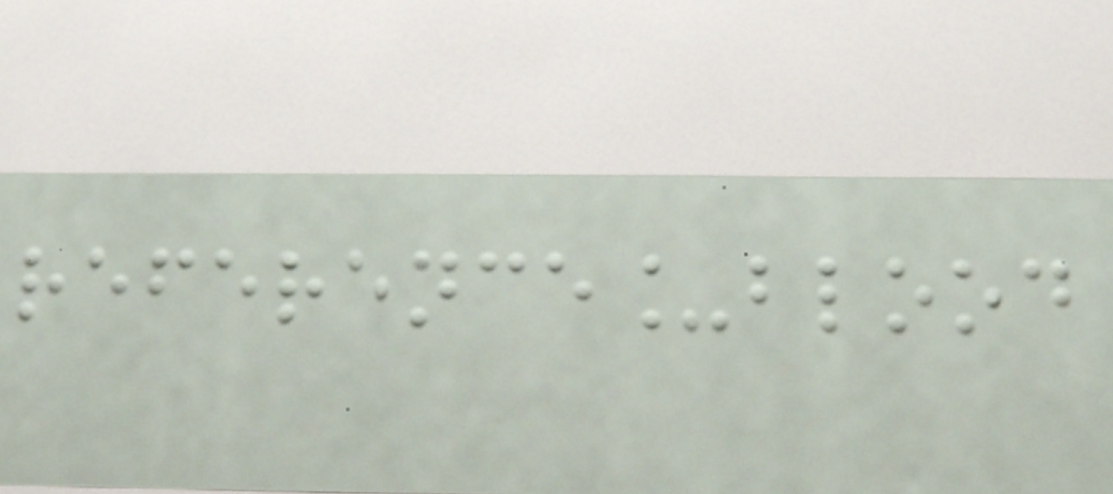reference_blood
